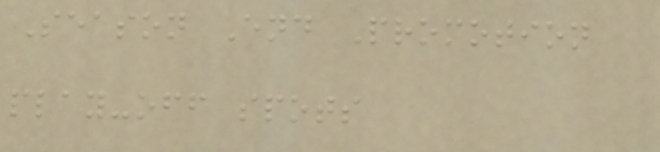Season End Promotion
play-off spots
